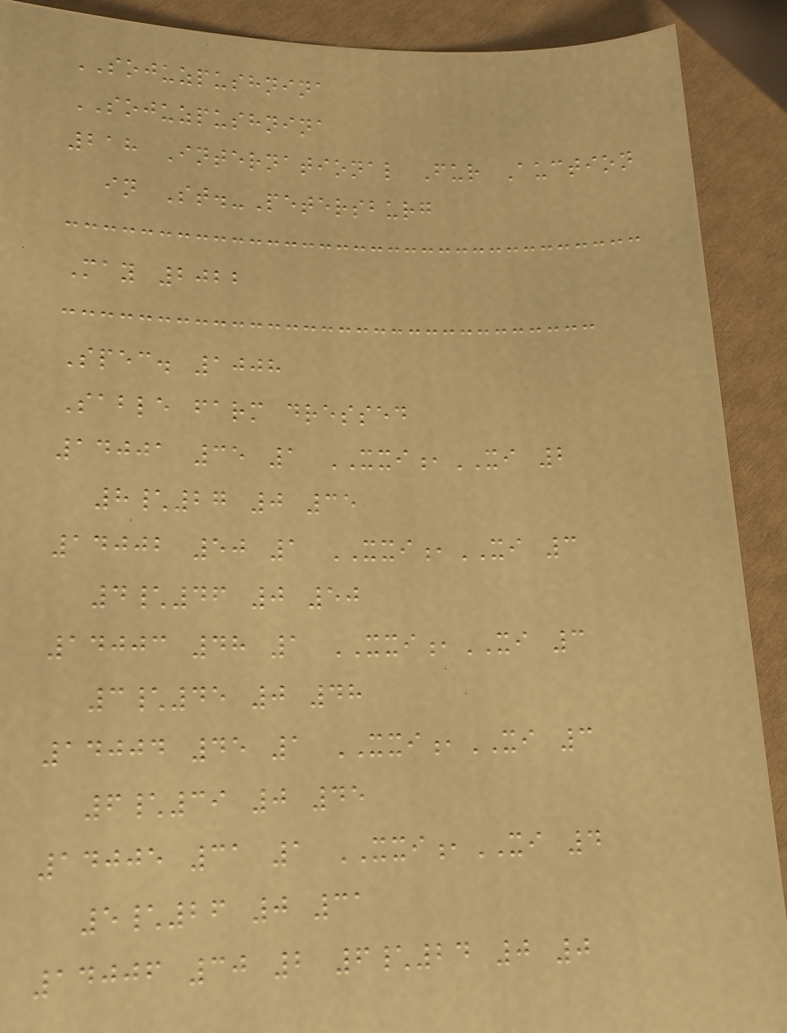SOJUZPUSHNINA
SOJUZPUSHNINA
218 International Fur Auction
in St.-Petersburg
May 2022
Spec. 1008
Sable farm dressed
14001 35 1 XXI,XI 2
8\27 0 35
14002 50 1 XXI,XI 3
4\46 0 50
14003 48 1 XXI,XI 3
3\45 0 48
14004 45 1 XXI,XI 3
6\39 0 45
14005 31 1 XXI,XI 4
5\26 0 31
14006 30 2 6\24 0 0
